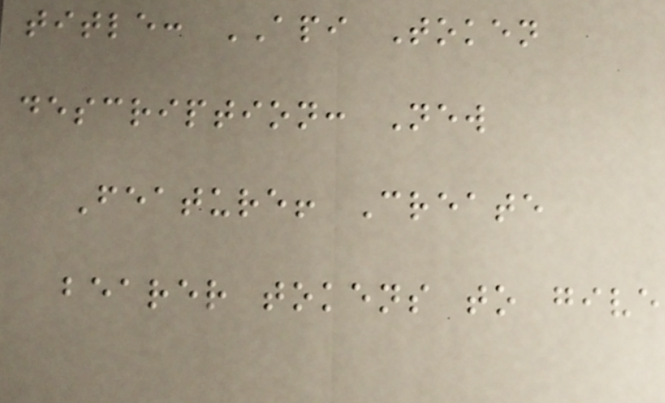title: API Token
description: New
Feature! Create
bearer tokens to give
